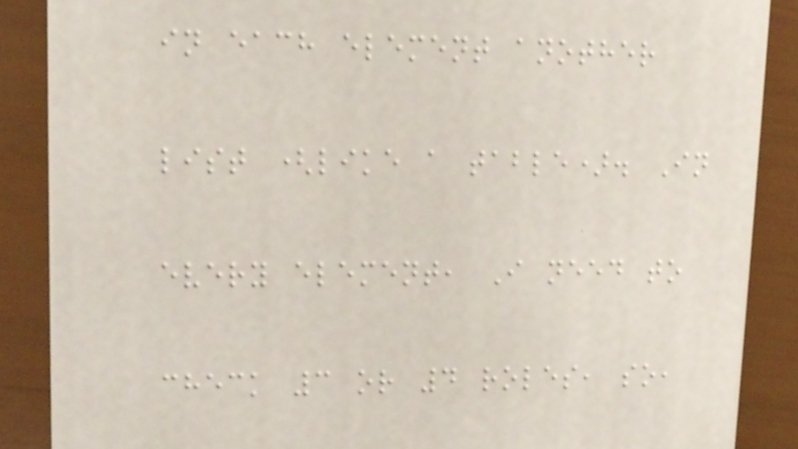in each element another
list (like a table). In
every element, I need to
check 3 or 4 roles, so,
